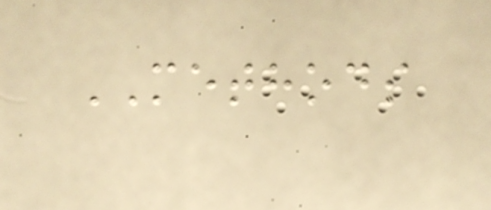METHODS
